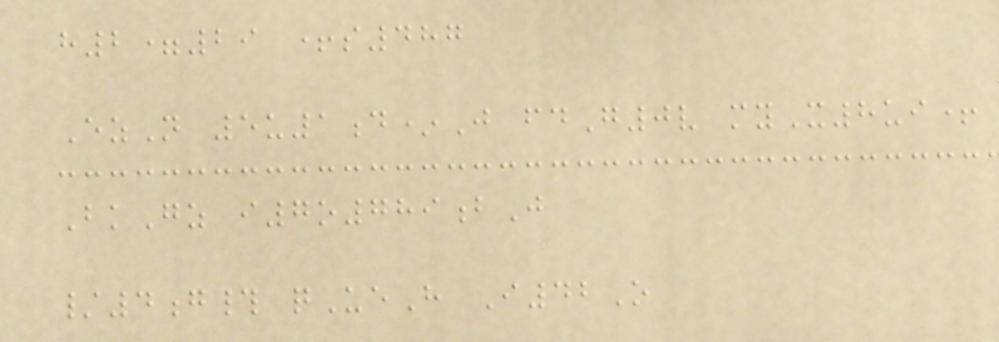h2=29 +s487
EzN 5u1d*J fdG0v myX8ui+
BkGz i7o789bJ
/4g# qUeH I42O
